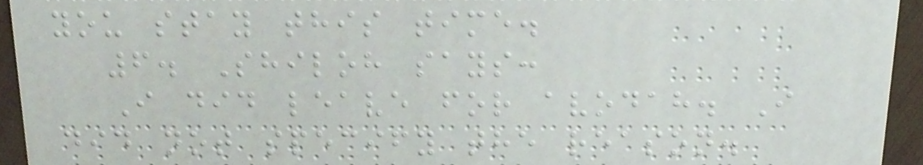you stay this time.
6. Shiloh says:
I did leave for avodah. I
did not specify the reason.
